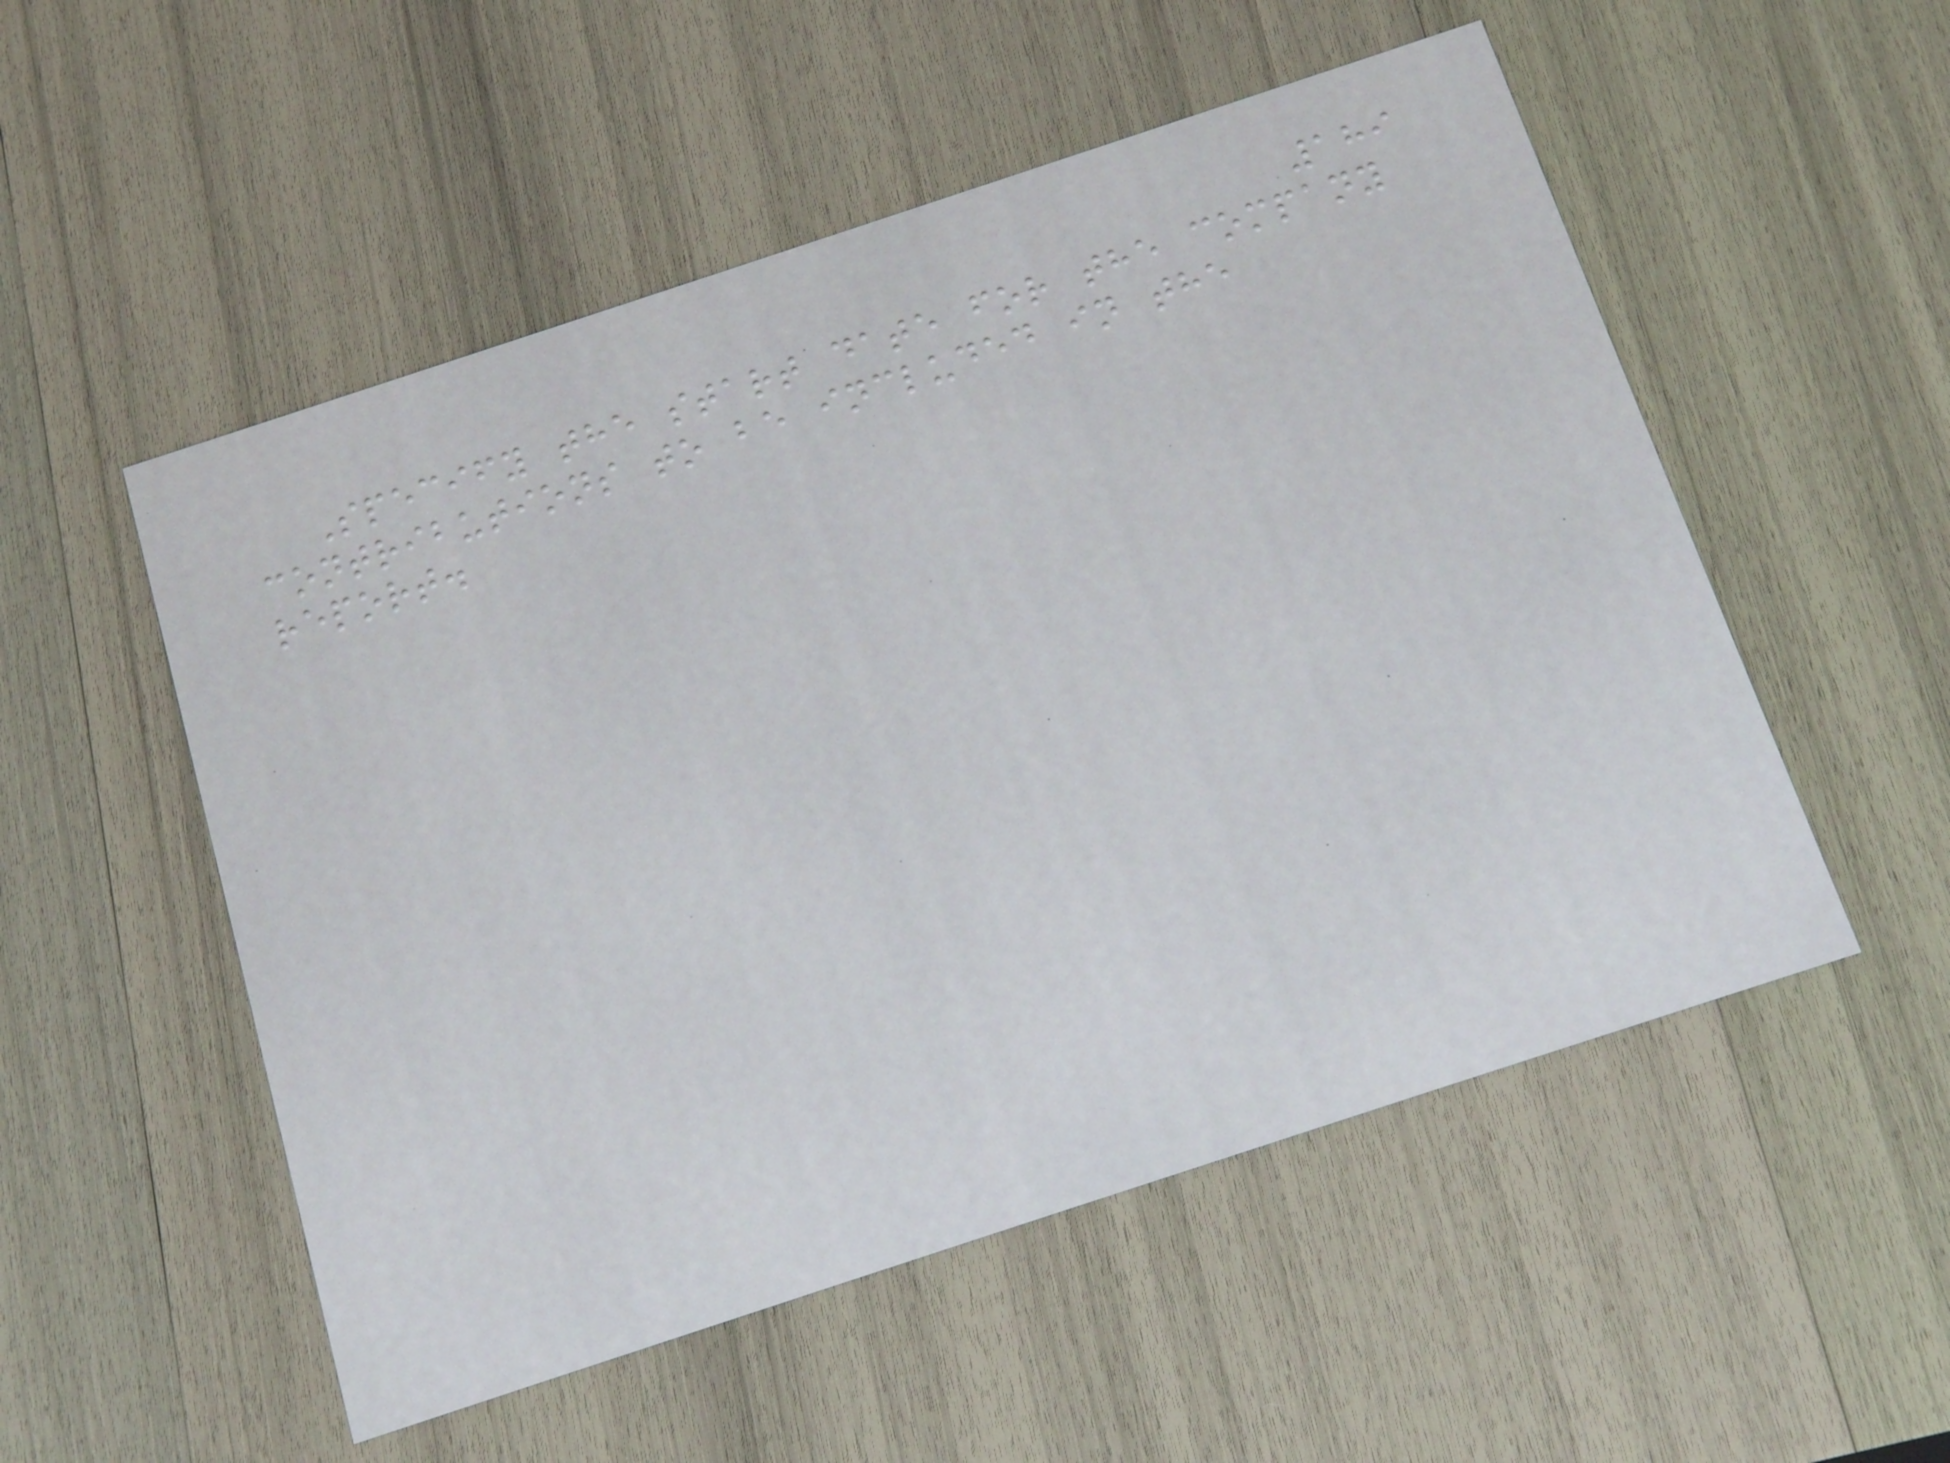189
Specify the start date for the company
contributions to be included in the
report.
